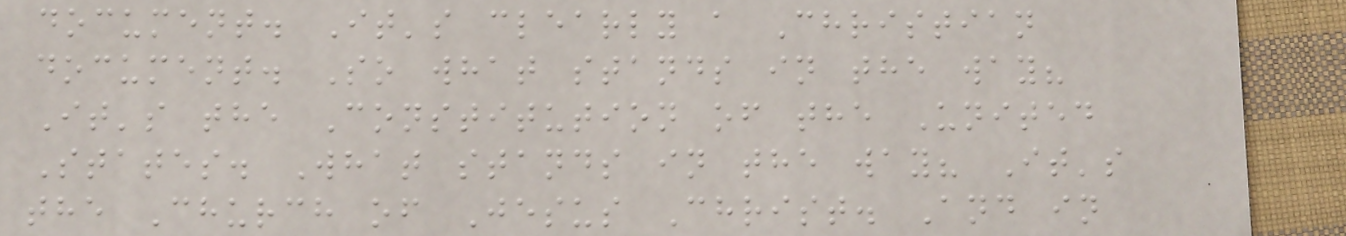document. It's clearly a Christian
document. So what stands in the way?
It's the Constitution of the United
States. What stands in the way? It's
the Church of Jesus Christ. And in
